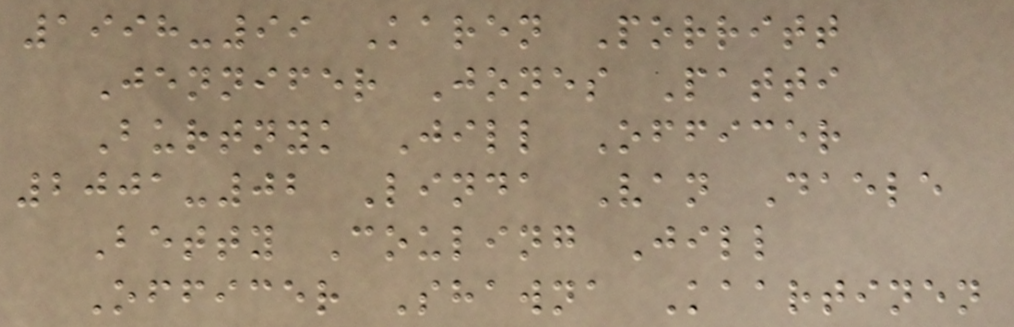1998-99 Karen Porritt
Jennifer Jones Patti
Burtnyk Jill Officer
2001-02 Linda Van Daele
Betty Couling Jill
Officer Shawna Kaartinen
